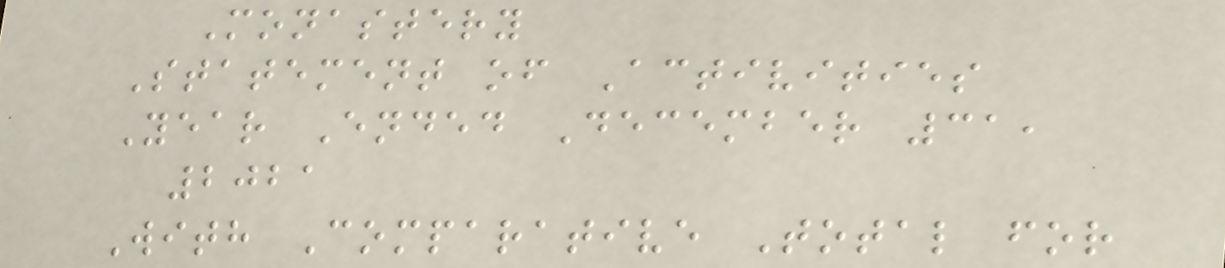Monastery
Statement of Activities
Year Ended December 31,
2021
With Comparative Total for
